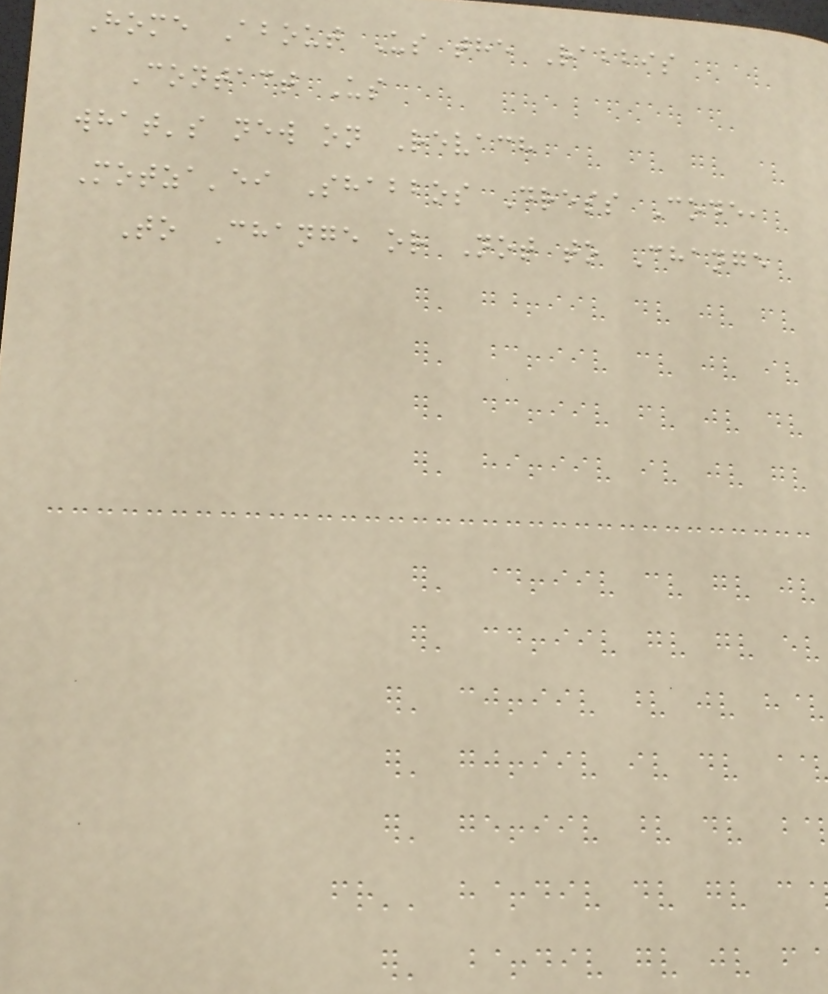Home About Us the Rabbis
Contact Us
what's new on Revach
Motza'ei Shabbos Dress Code,
To Change or Not to Change
